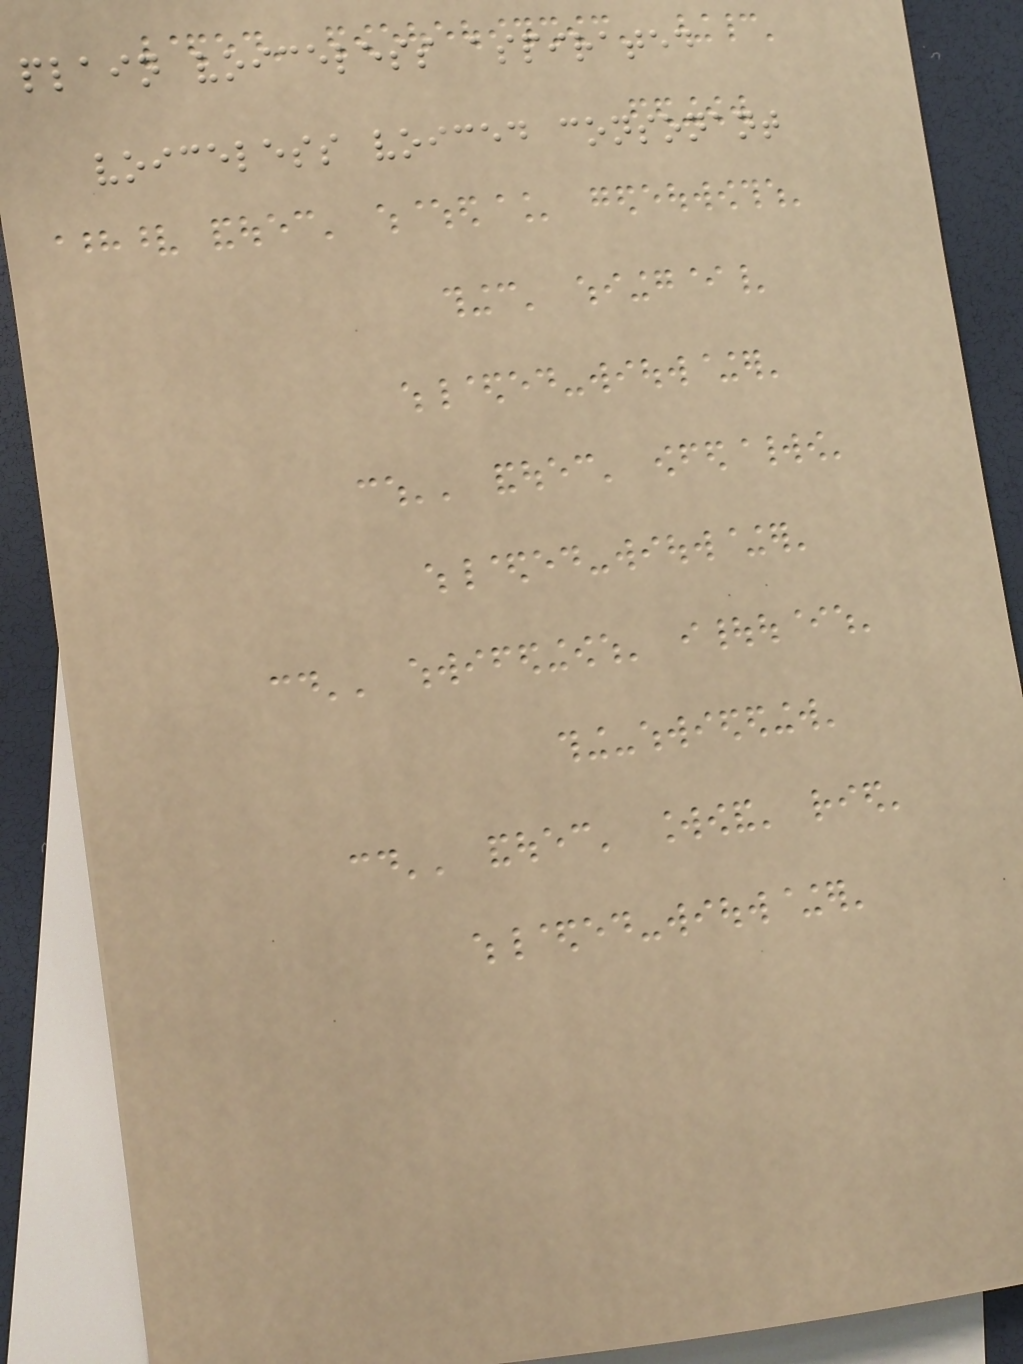plain voiceless aspirated
voiceless voiced consonant
